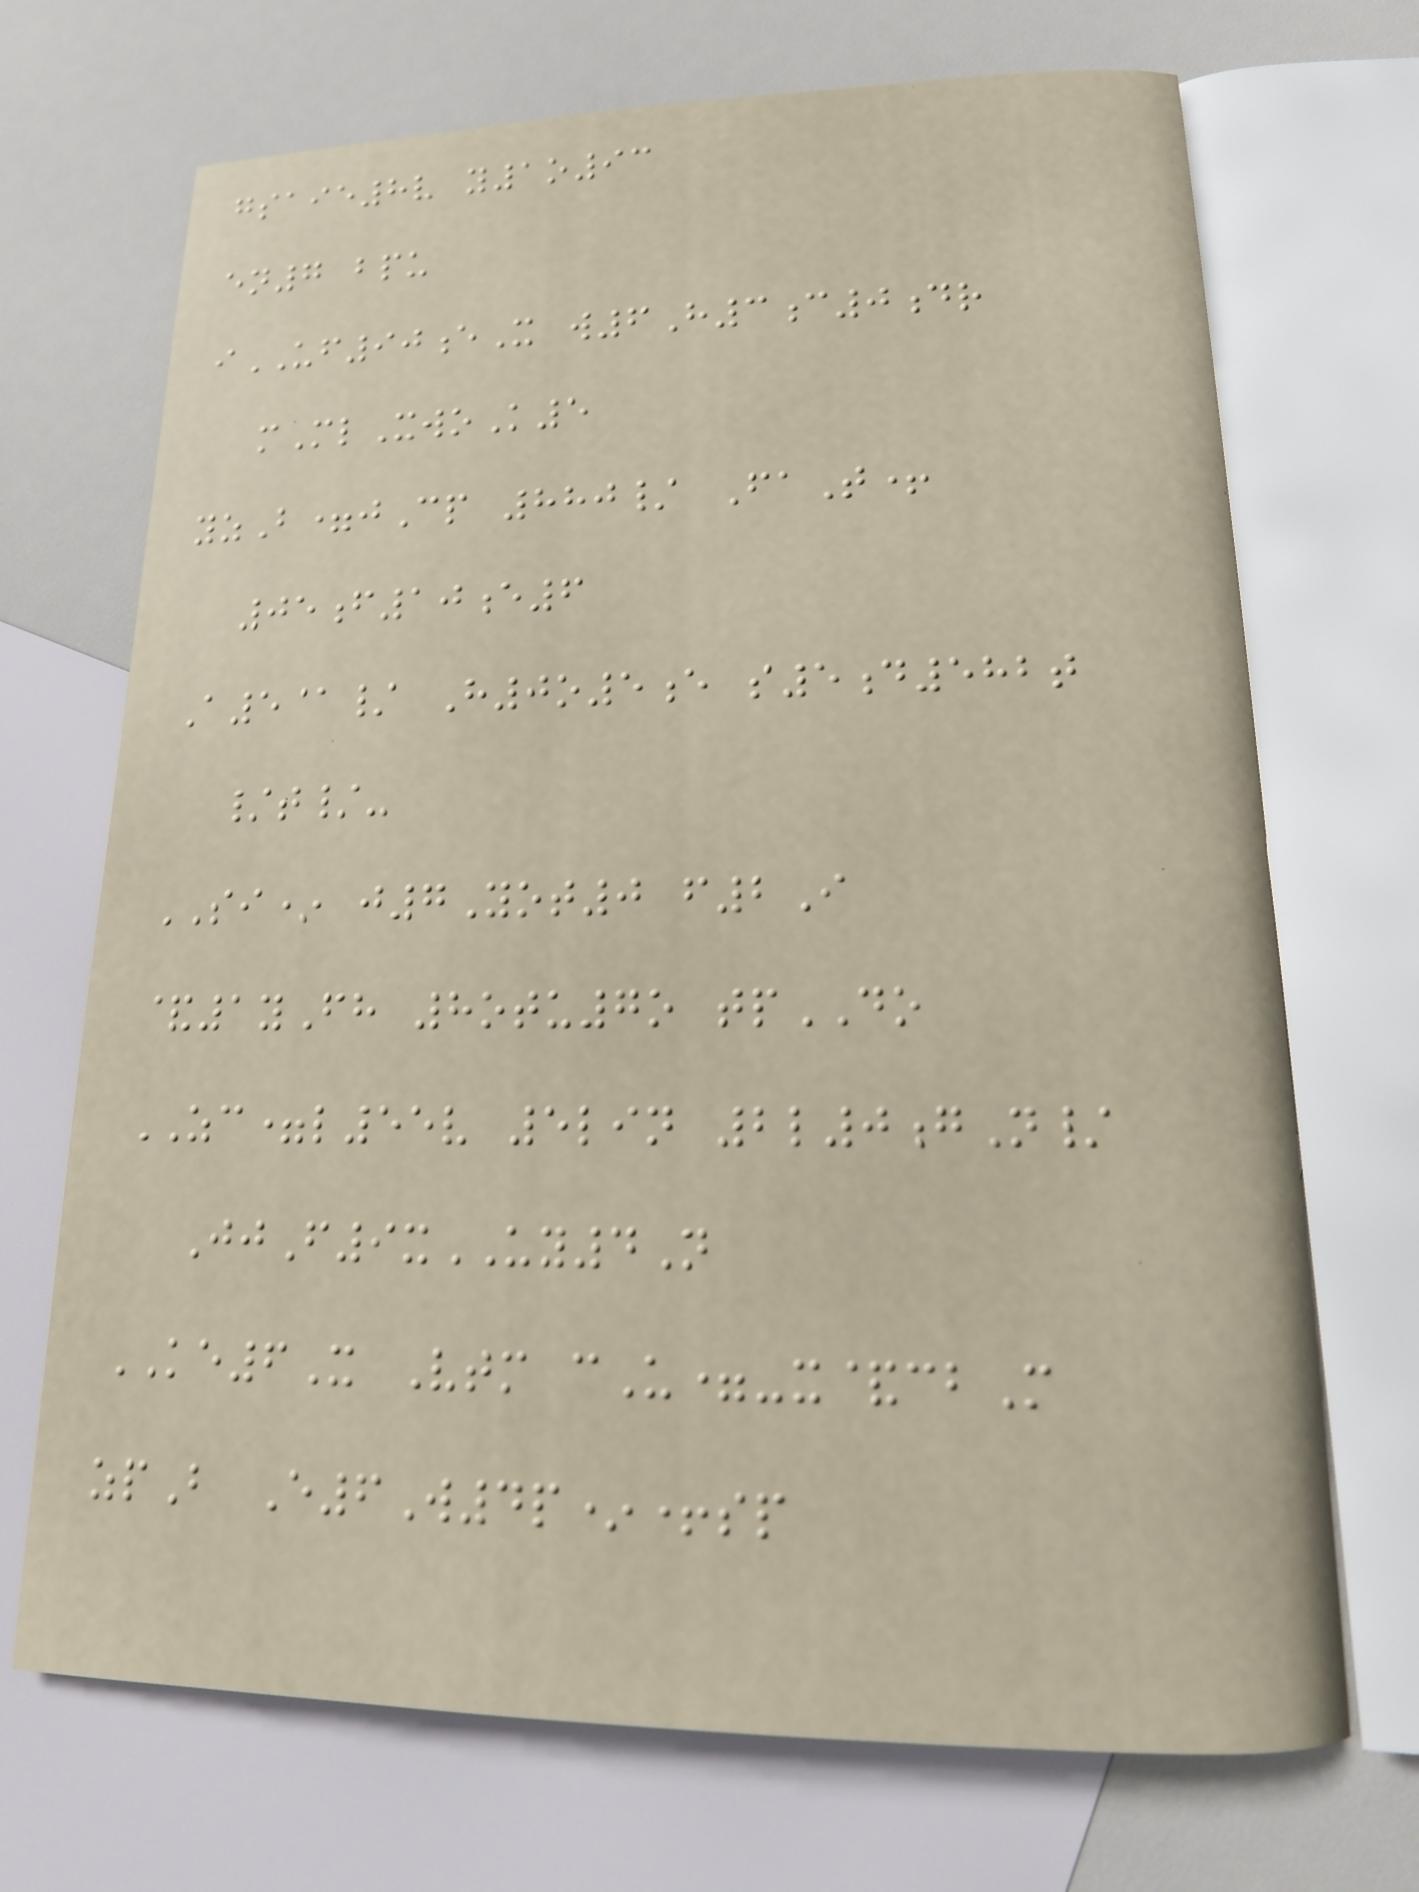gsaie8v y1o93
en7 bpu
iUF90eX w6H3c0dr
mMlXwoK5
yzB=jCp 880/ FaT+
05f10e6
A5@/ H0o5e s5d582t
/t/-
SI* j7Yot0 f2I
&1yFh 8otu7o tpDO
ZC=l55v 5lin 2l0gN/
JjF9xUY4N
KE6X Vtm cU=-x&cbM
zpB E6W4p*+sp
